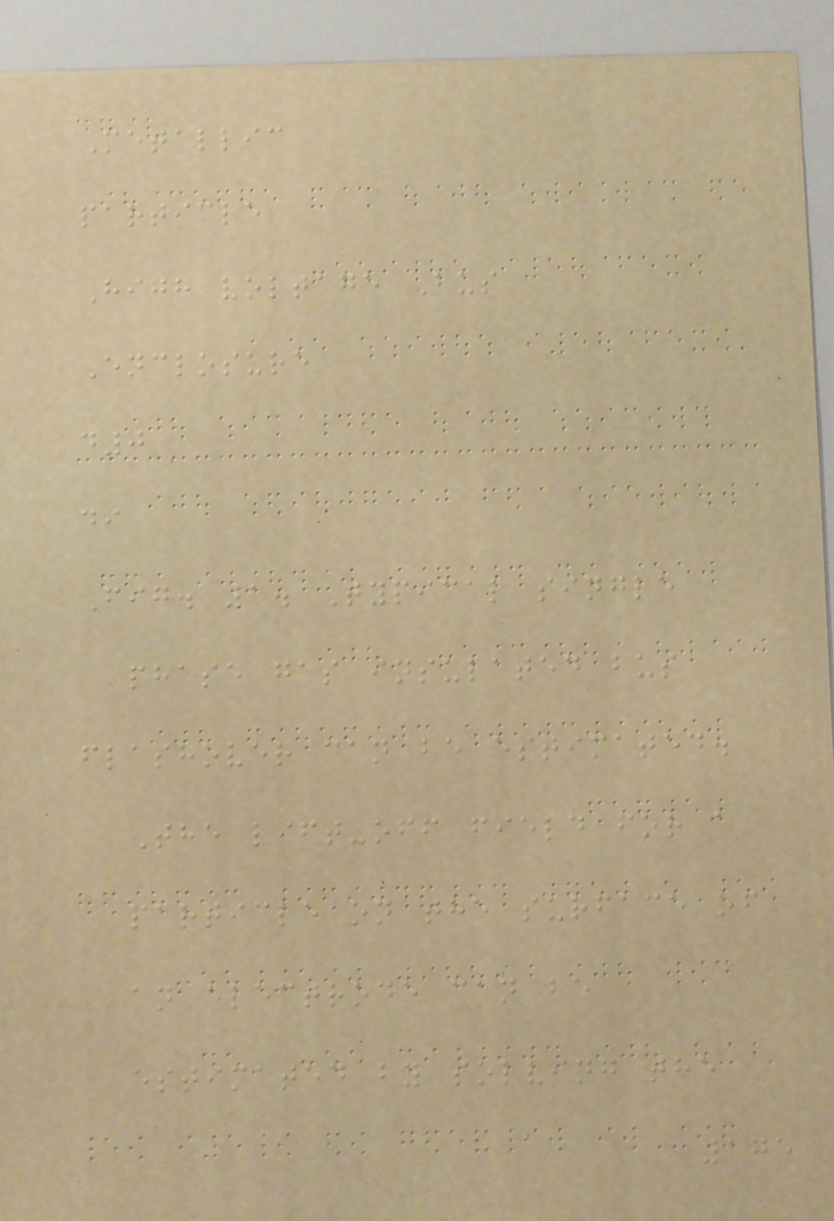Metallic
particle
High voltage Bus
Enclosure
d0
di
Fig. 1. Typical single
phase gas insulated bus
flashover can be estimated.
The lift-off field for a
particle on the surface of
an electrode can be
estimated by solving the
175
